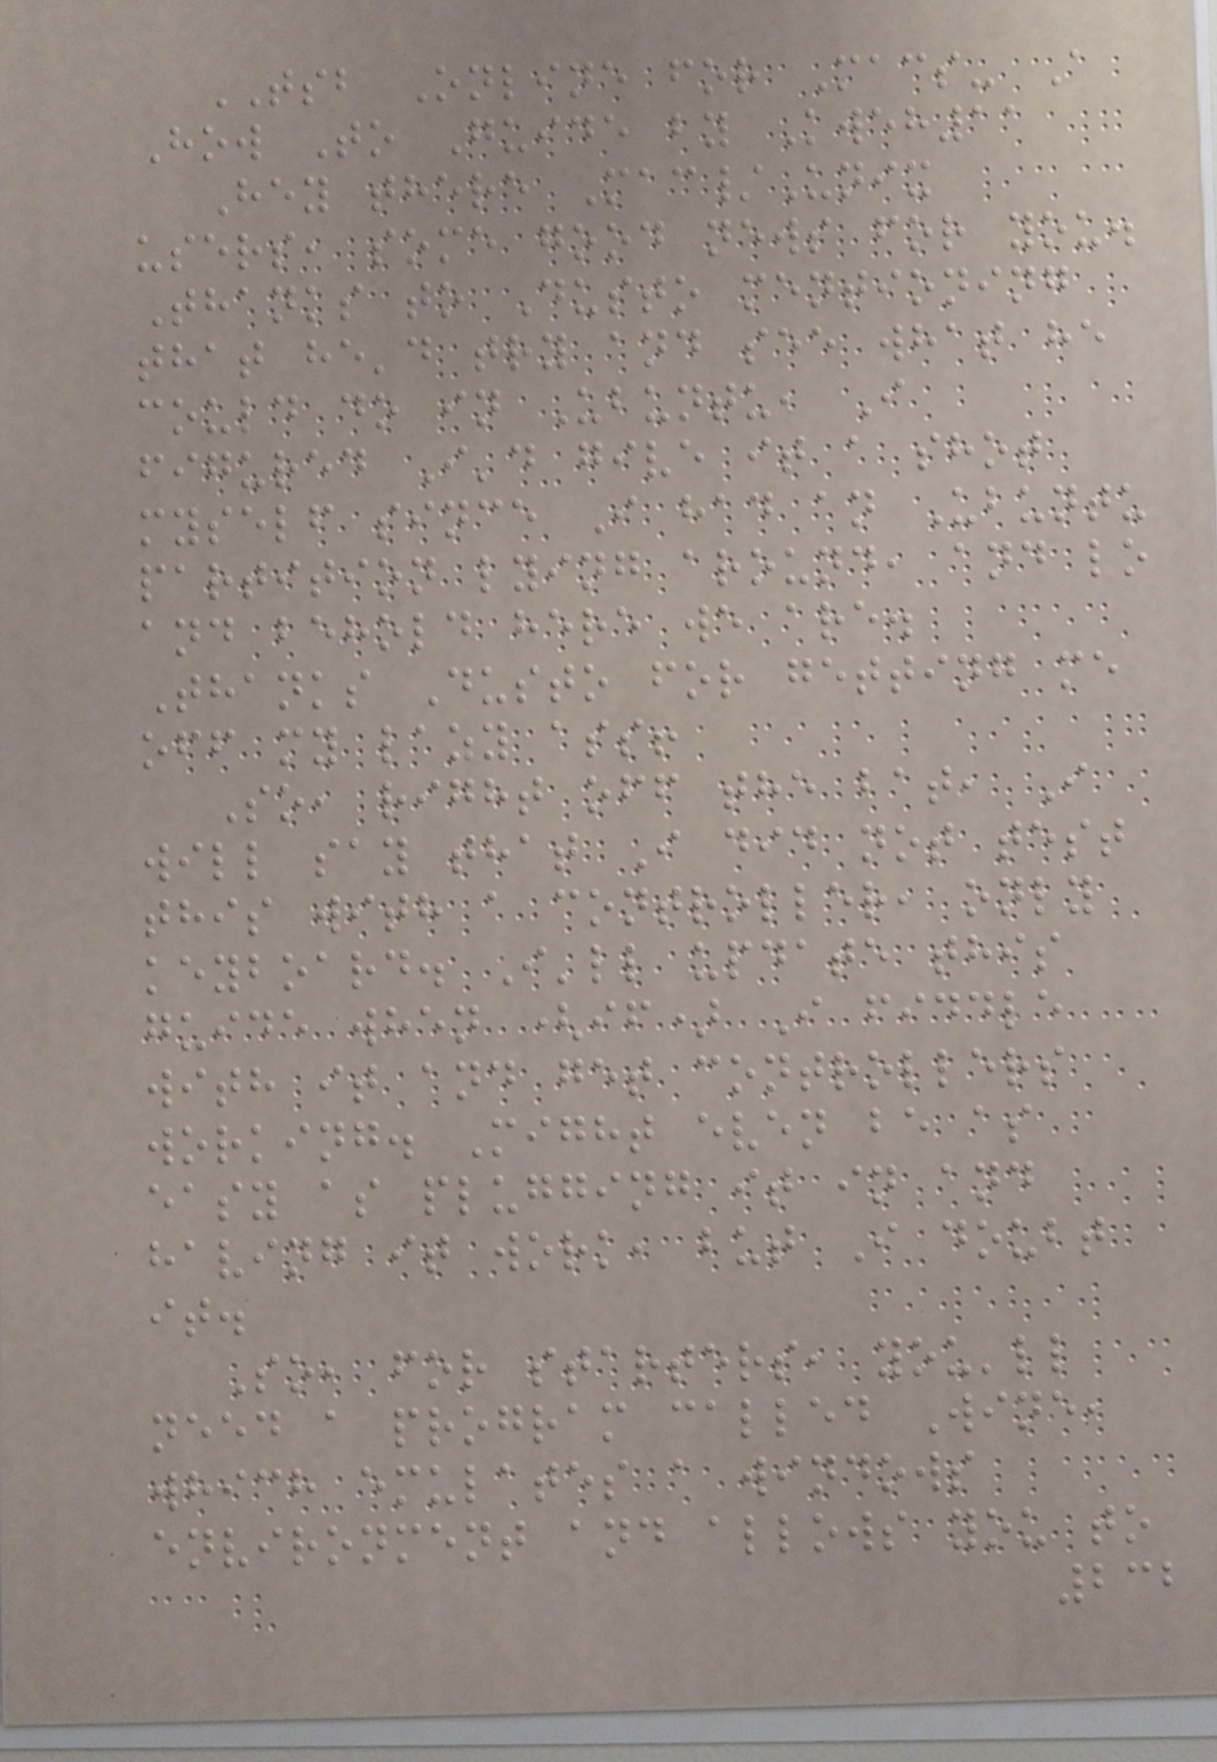TSB Online for Macs- A
How To Guide by Kweh11
Hey there Mac/Unix
users, some good news for you.
Thanks to Dusto mentioning
that he'd try and see what he
could do in Ubuntu, I
figured I'd give it a shot
myself since I had an Ubuntu
partition lying around, and lo
and behold here we are.
Thanks Dusto for getting me
off my lazy ass!
So, right off the bat, I
will say that I did not test
this with a controller, only
keyboard. I'll update this
guide when (if) I fiddle
with it and get controllers
working. Might even be as
easy as plugging it in and
having it work, but I doubt
it.
So, for starters, you'll
need a program called Wine,
which emulates a windows
environment and allows you to
232
